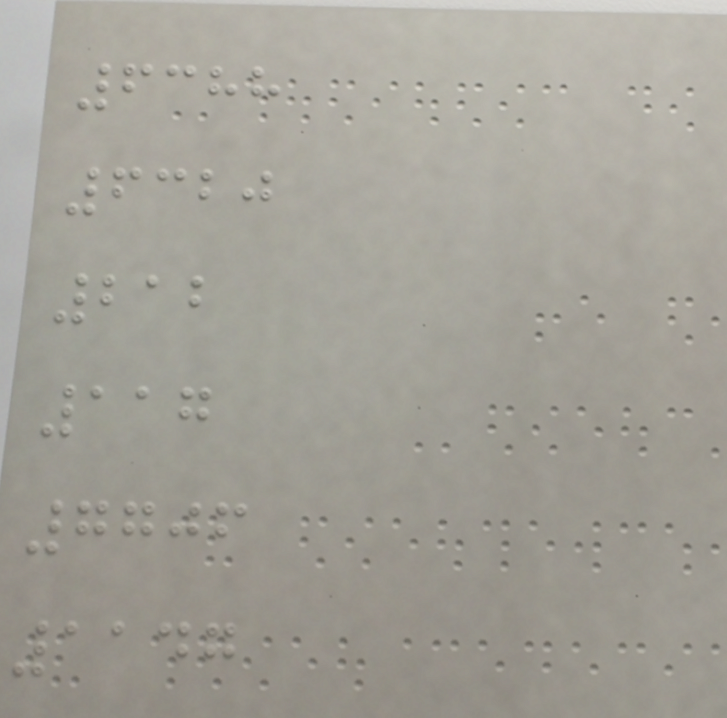6388
6320
212
117
7706
1147
